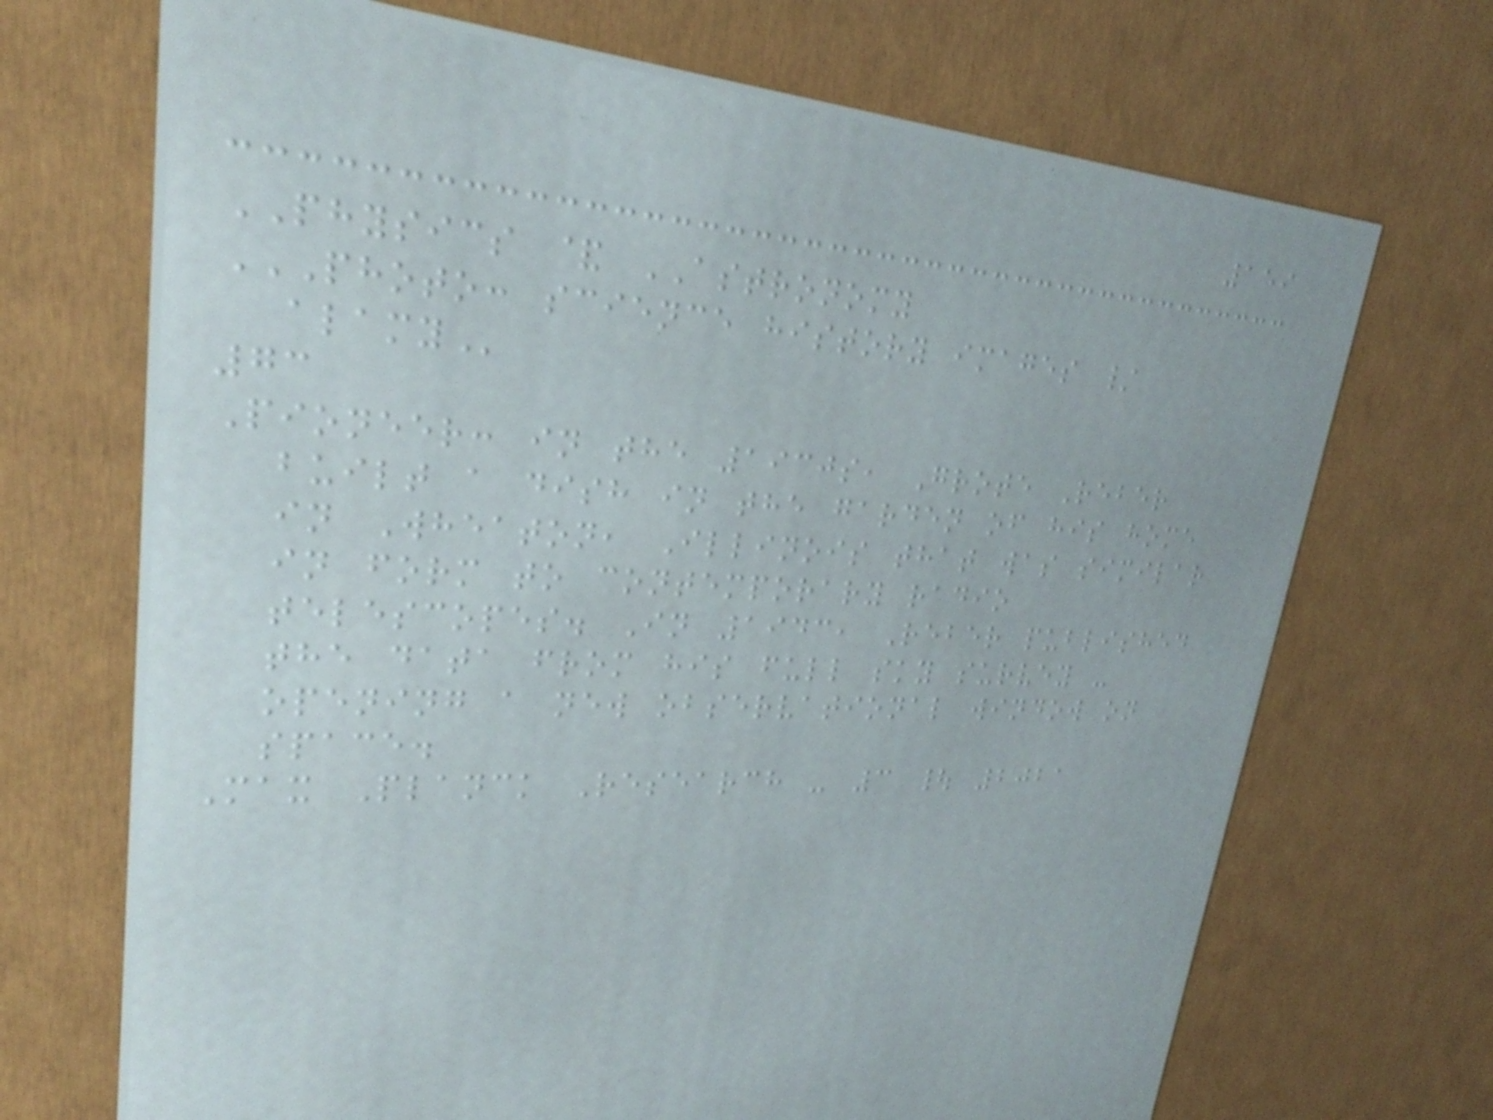159
PHYSICS & ASTRONOMY
PHOTO: SCIENCE HISTORY IMAGES /
ALAMY
73
Pioneer: in the 1930s, Grote Reber
built a dish in the garden of his home
in Wheaton, Illinois that was similar
in form to contemporary radio
telescopes. In 1943, Reber published
the data from his full sky survey -
opening a new observational window on
space.
Max Planck Research - 3 | 2021
